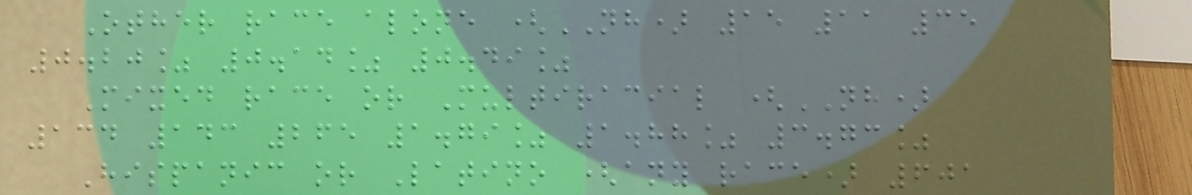Other race alone (NH) 15 11 35
0.20% 0.14% 0.49%
Mixed race or Multiracial (NH)
134 143 265 1.79% 1.88% 3.73%
Hispanic or Latino (any race) 601
